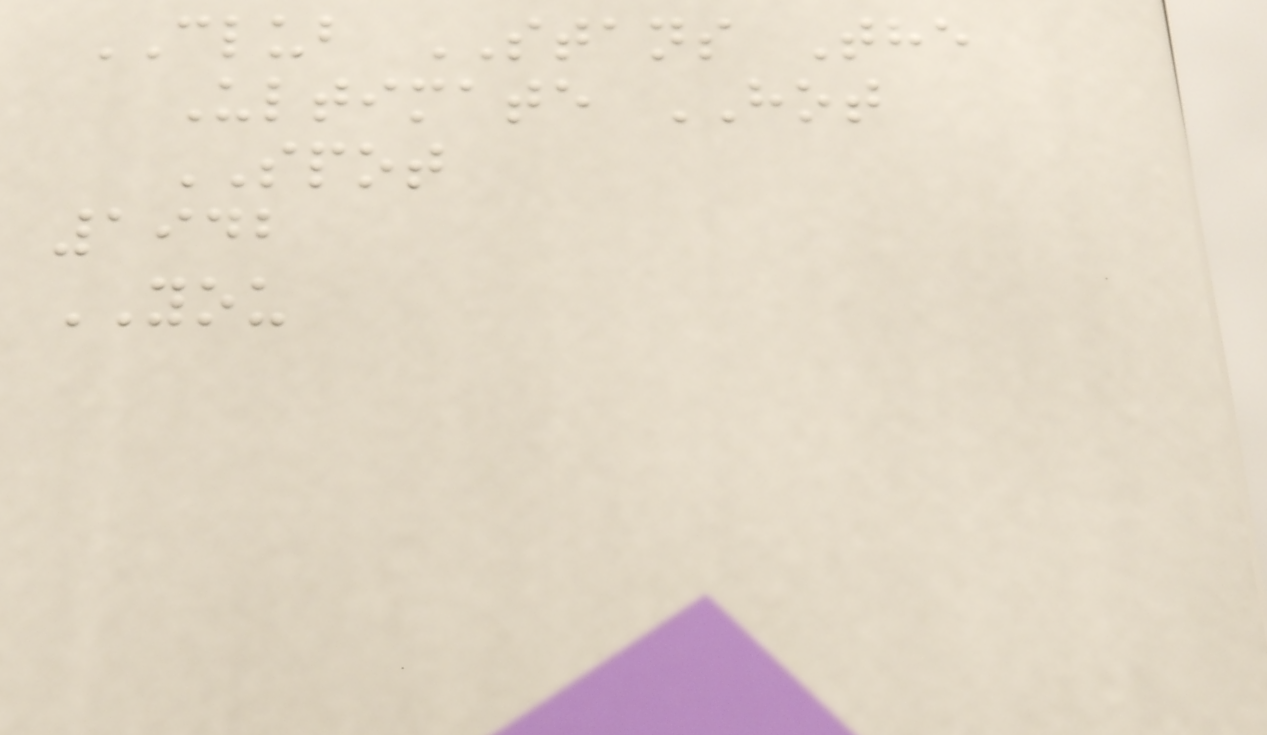CLUB STANS The
Ultimate HOT
SPOT
1942
YOU
